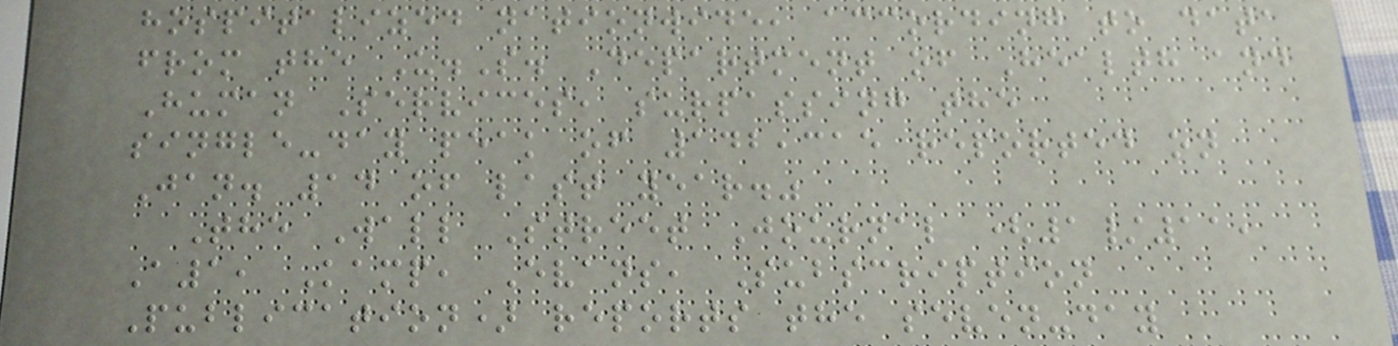hospitalized nationwide, according to data
from the U.S. Department of Health and
Human Services, surpassing the
single-day peak of 142,315 reported on
Jan. 14 of last year."
The Wall Street Journal (1/11,
A1, Kamp, Evans, Subscription
Publication) reports the seven-day
